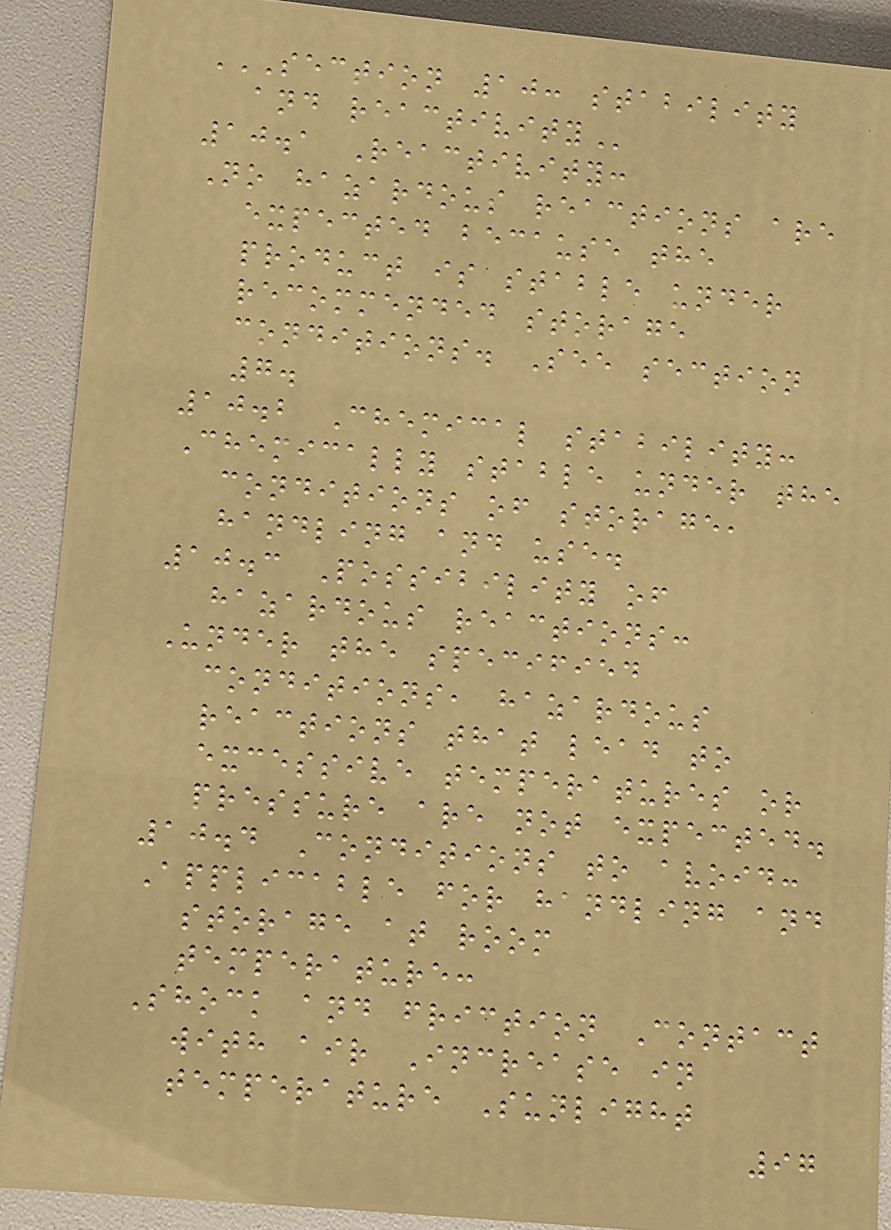SECTION 10: STABILITY
AND REACTIVITY
10.1 Reactivity:
No hazardous reactions are
expected because the
product is stable under
recommended storage
conditions. See section
7.
10.2 Chemical stability:
Chemically stable under the
conditions of storage,
handling and use.
10.3 Possibility of
hazardous reactions:
Under the specified
conditions, hazardous
reactions that lead to
excessive temperatures or
pressure are not expected.
10.4 Conditions to avoid:
Applicable for handling and
storage at room
temperature:
Shock and friction Contact
with air Increase in
temperature Sunlight
97
